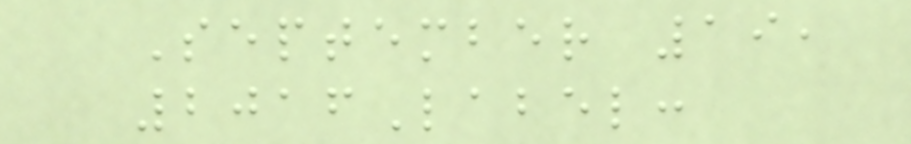September 19,
2016Label:
